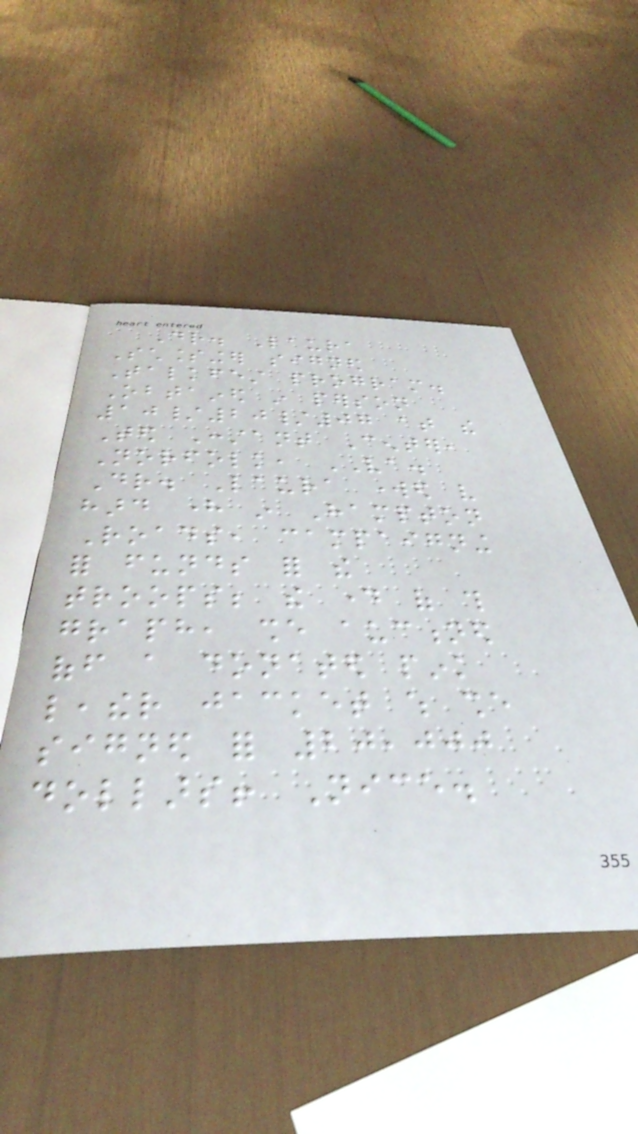Dr. Laura
Schlessinger signed
Talkfest program.
Obtained in person
10/20/07 at the
Ted Constant Center,
Norfolk, VA.
Dr. Laura worked very
hard here in Hampton
Roads, campaigning
for funds for the
troops; the day of this
graph, she auctioned
off a donated pink
leather jacket which she
signed for 20,000
dollars! Nice.
